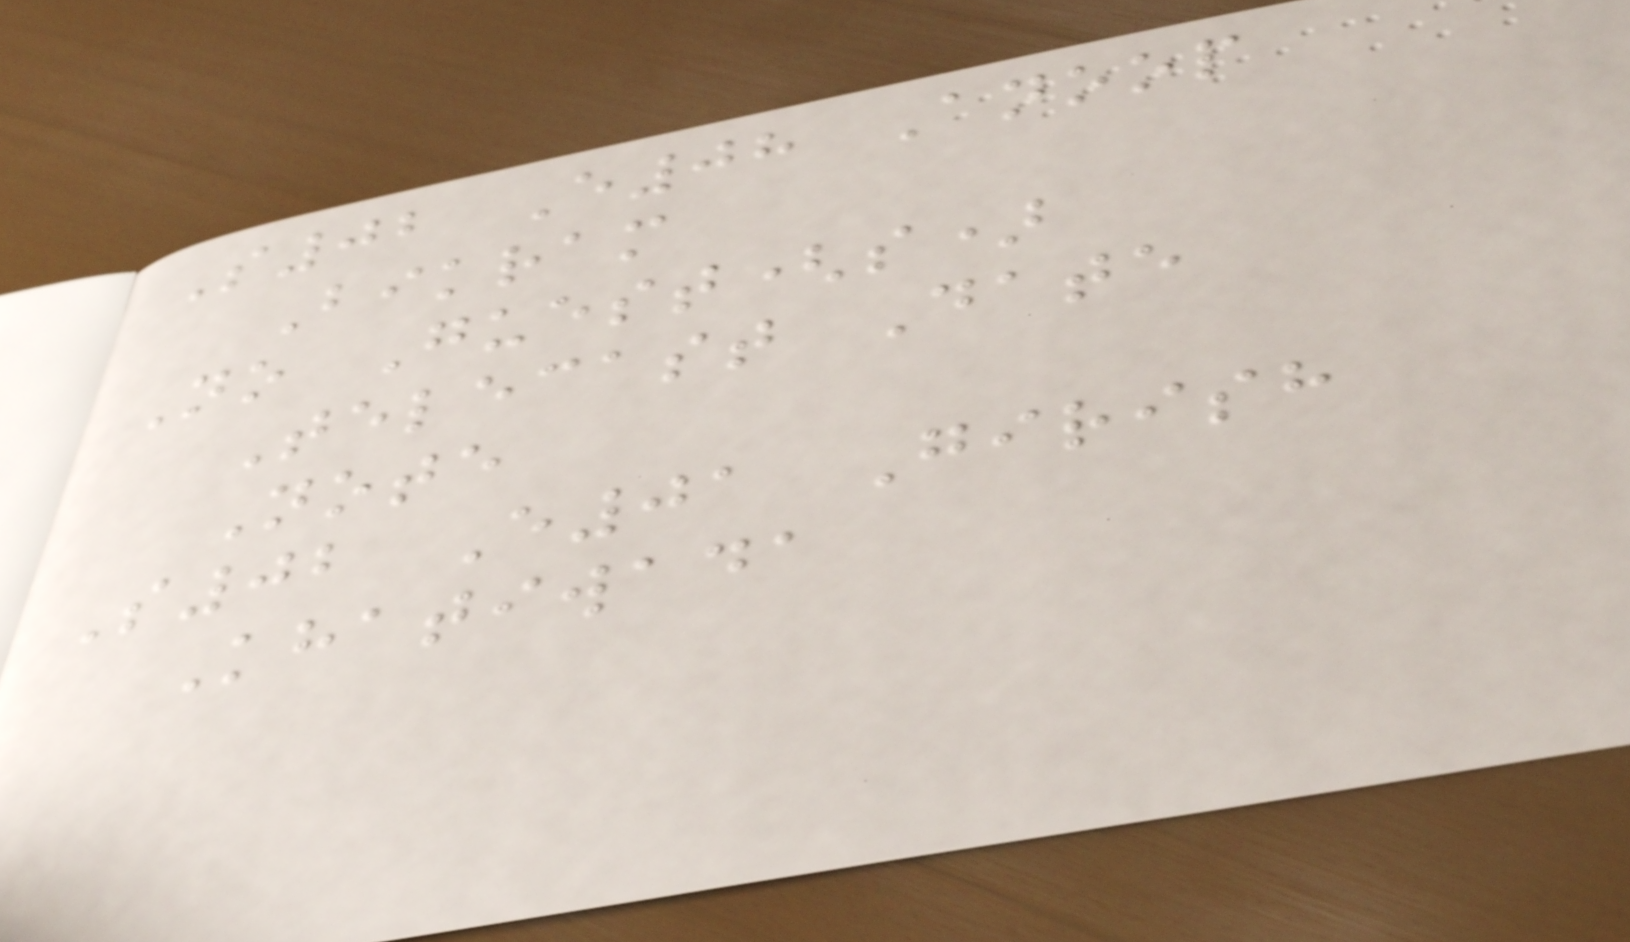S02 E08 Anoop
Bikram
No Guest(s)
Telecast Date
Note
S02 E01 Girish
Khatiwada
